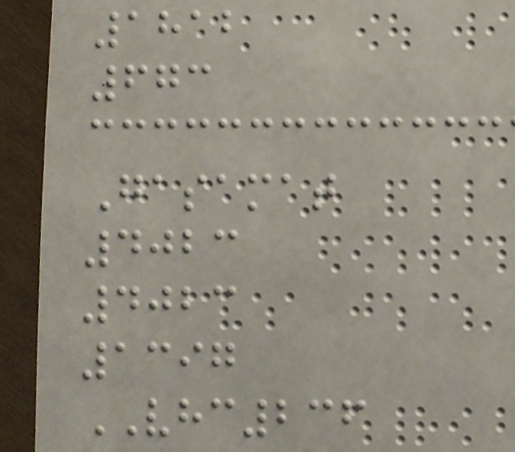1812
673
Gasamat
4023
4023
1397
VHC236
